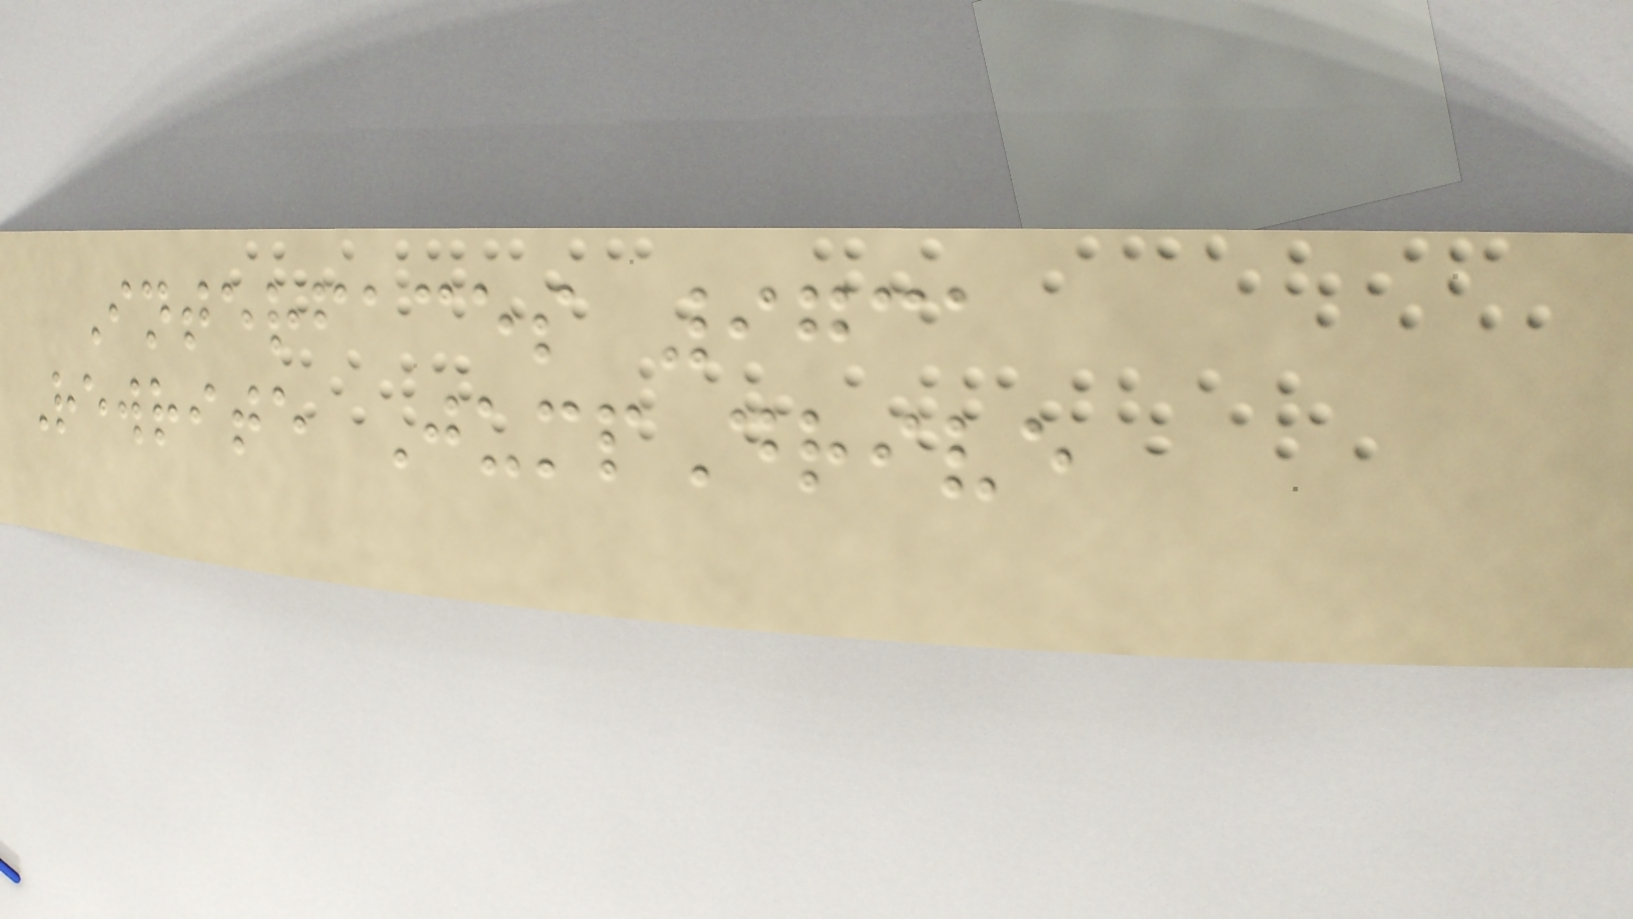Interfaces 9731
Rewrite JumpDrive
